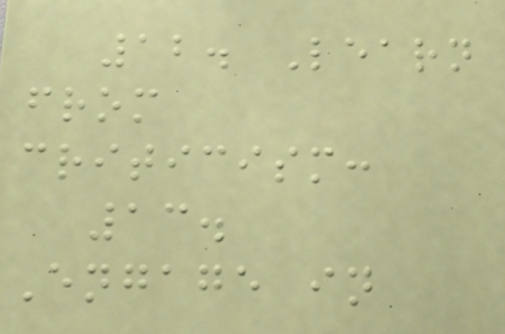12. Learn
from
criticism:
13.
Engage in
